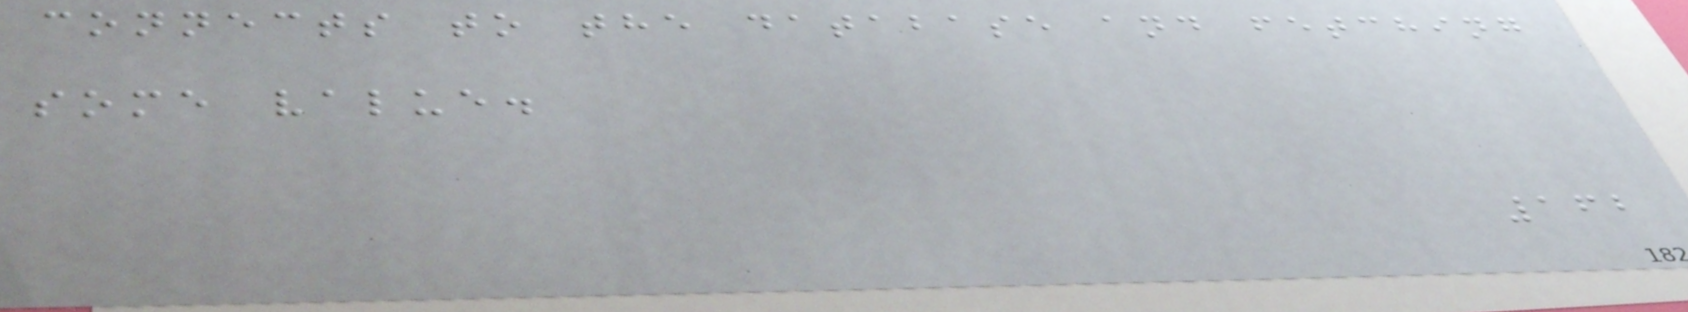connects to the database and fetching
some value.
162
